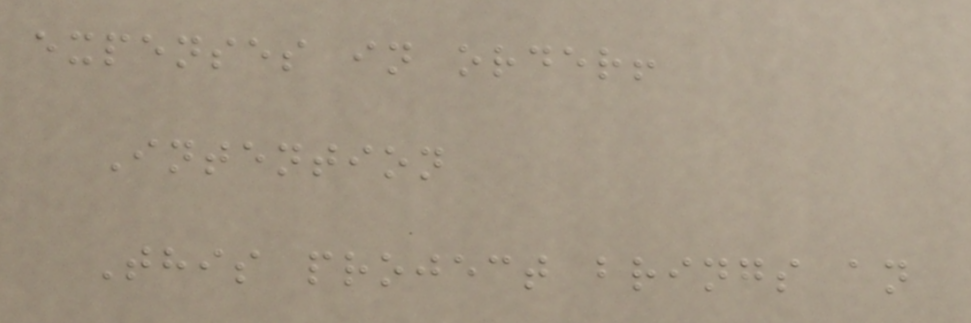expenses in order!
Intention
This project brings an
